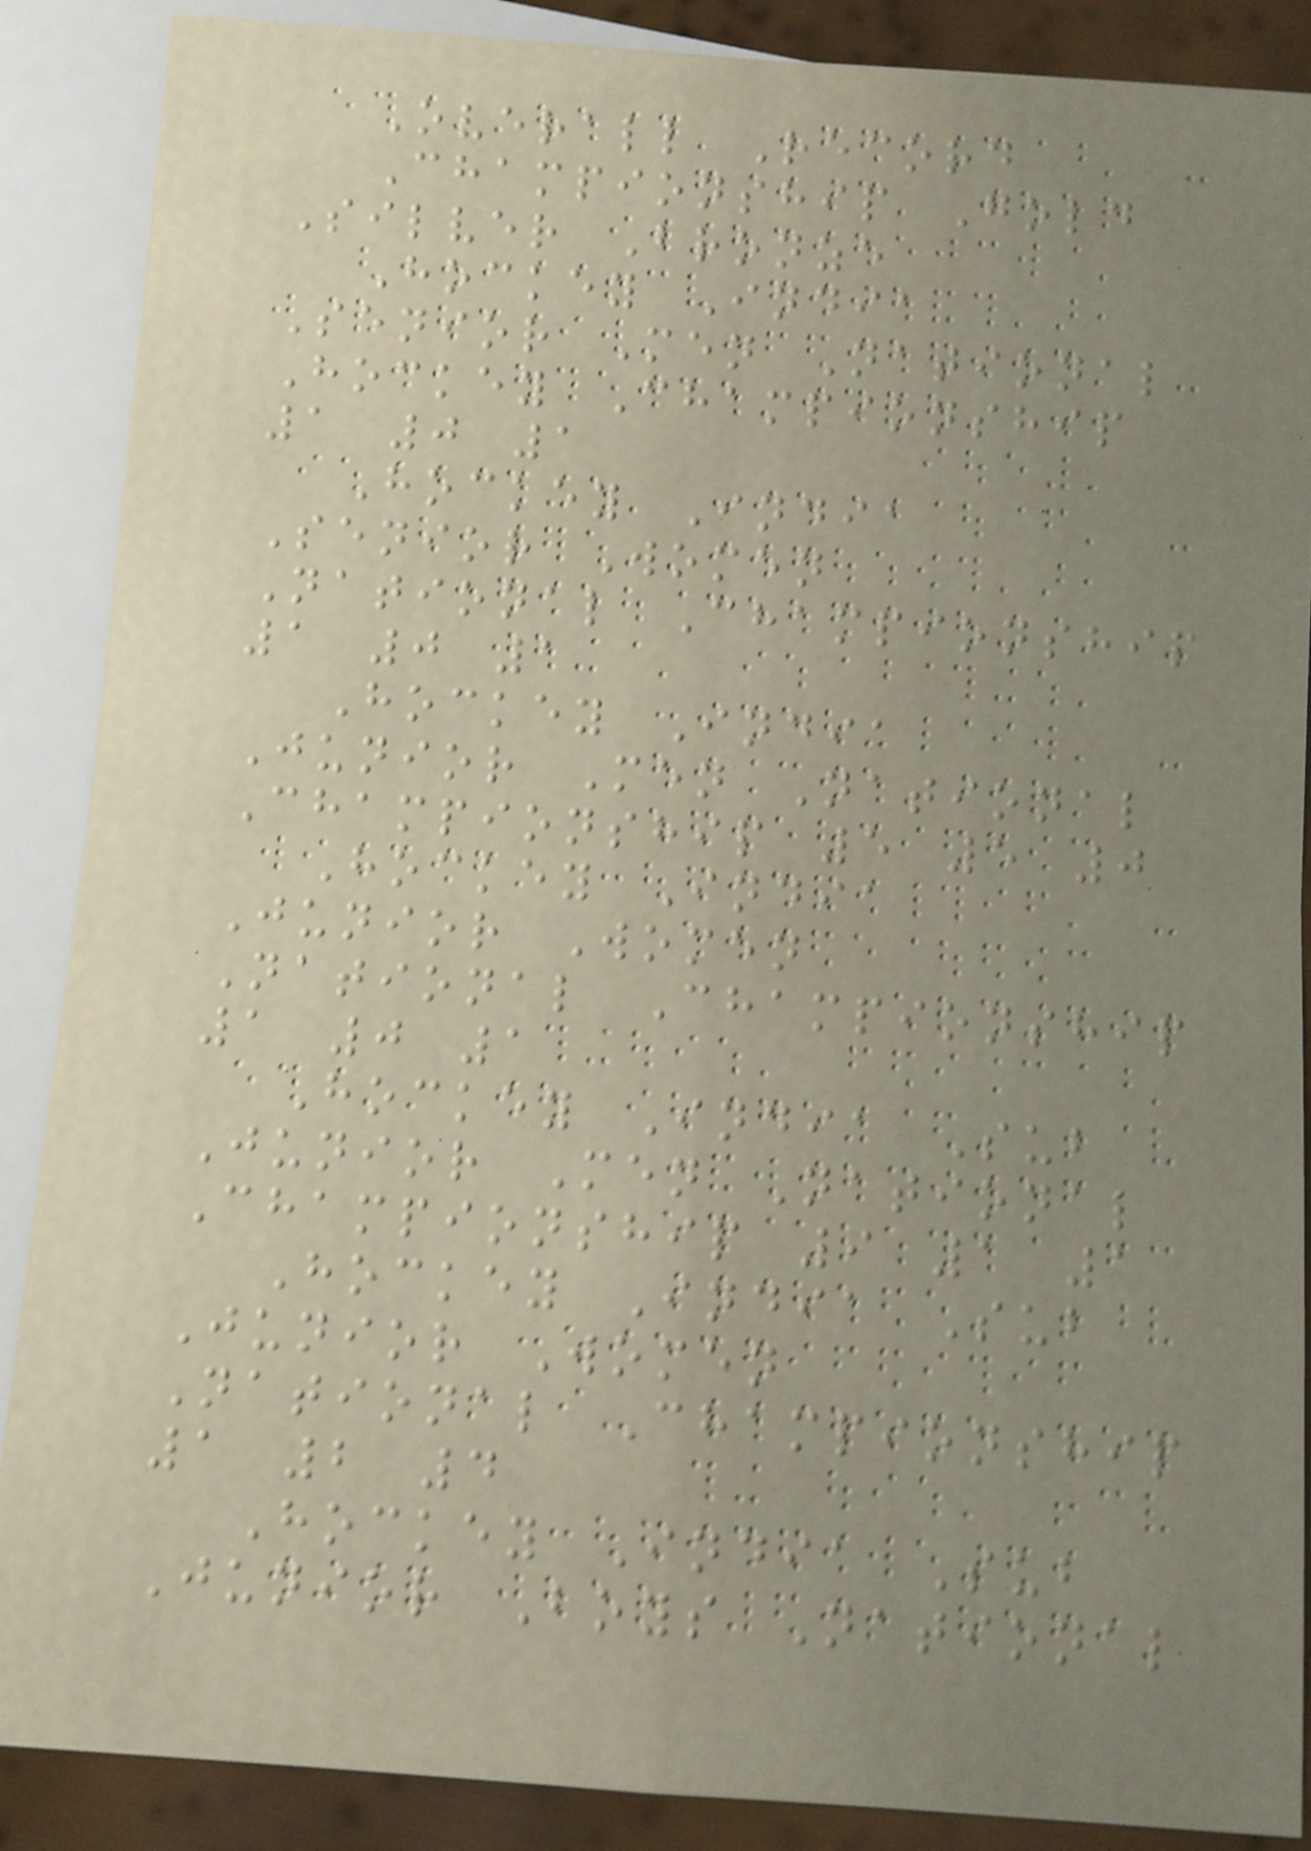Overall Record
Championship Gold
Silver Bronze
Hockey India
Senior Men National
Hockey Championship
1 0 1
Hockey India
Senior Women
National Championship
1 0 1
Hockey India
Junior Men National
Championship 5 5 0
Hockey India
Junior Women
National Championship
1 0 1
Hockey India Sub
Junior Men National
Championship 9 1 1
Hockey India Sub
Junior Women
National Championship
1 2 4
Hockey India Sub
Junior Boys National
